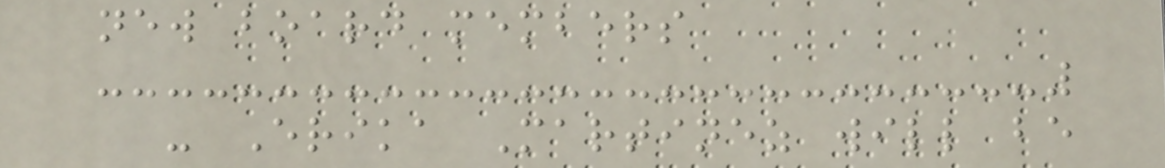new board members
- Erika Martinez will be
